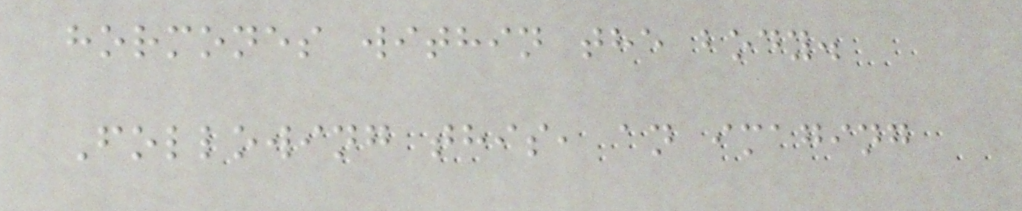hormones within the body.
Following this, an imaging
